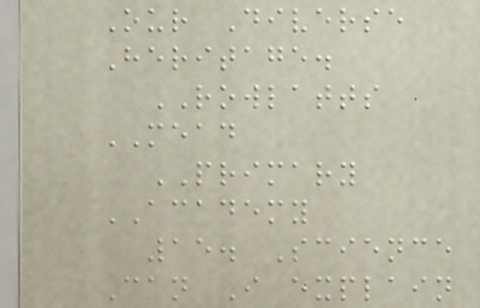Our Diverse
Heritage.
ROWLATTS
MEAD
PRIMARY
ACADEMY
15. Science
Can I explain
